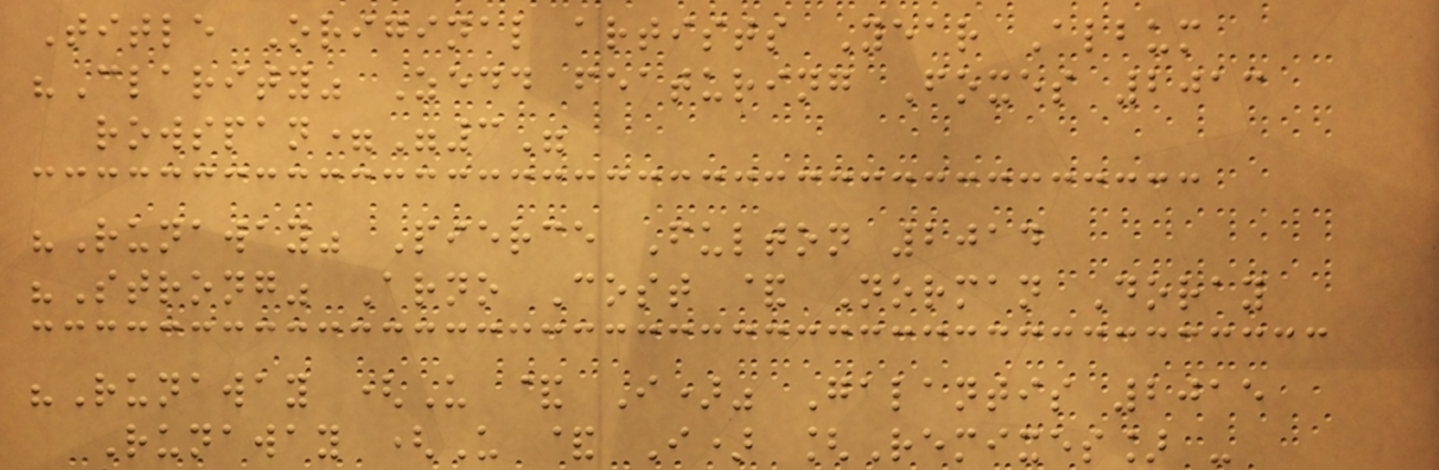Title Original artists Year Album
"Clarity" Zedd featuring Foxes 2013
rowspan="3"
"Runaway" Pierce Fulton 2014
"Strong" Arno Cost & Norman Doray
"Runaway (U & I)" Galantis 2015
Runaway (U & I) [Remixes] -
